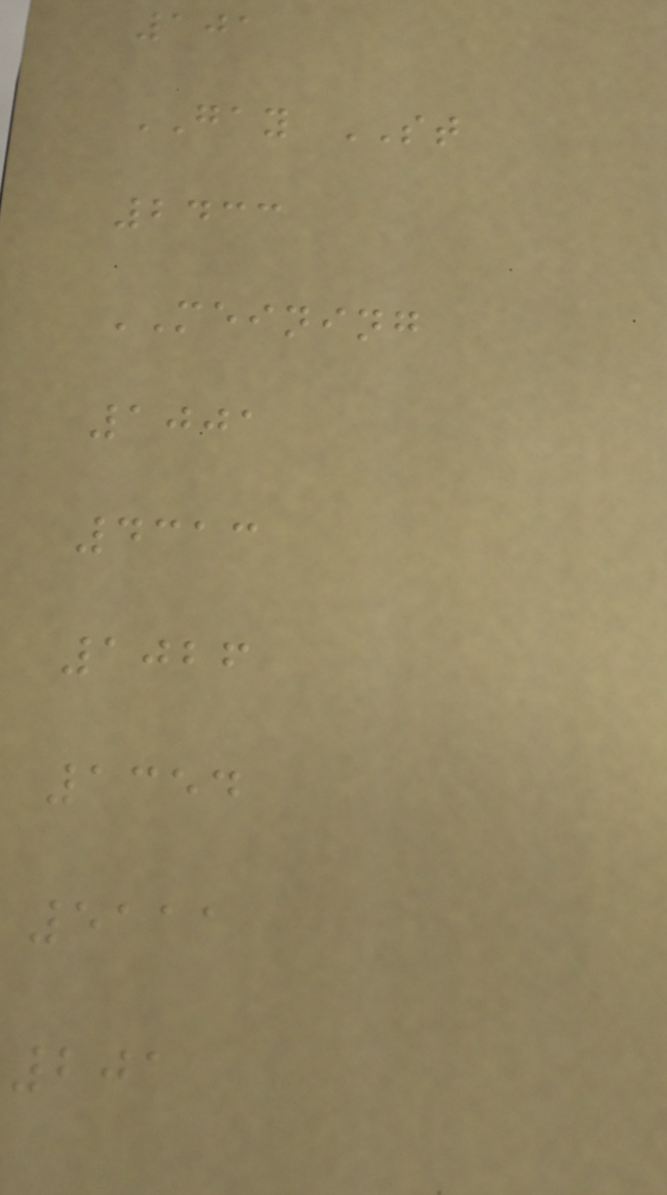101
GAY ST
2433
MEINING
1001
4313
1026
1354
5111
201
